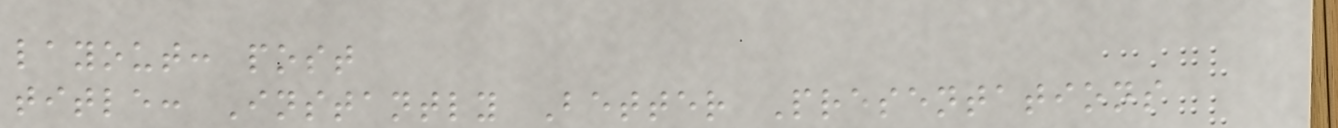layout: post
title: Instantly Better Presentations
